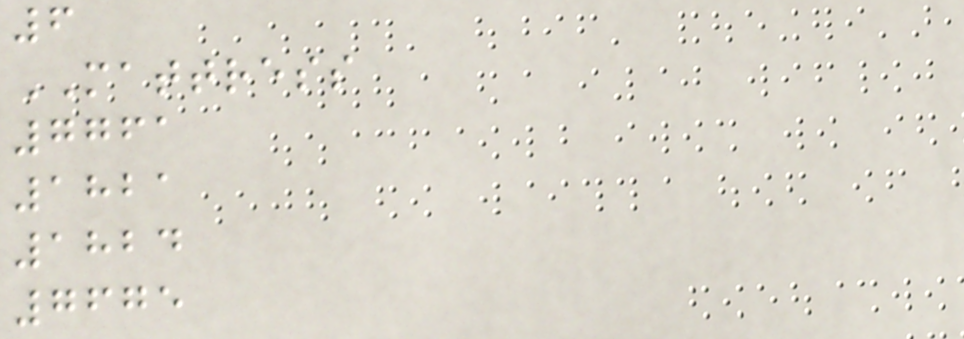6
MATTRESS
7761
1821
1824
7675
